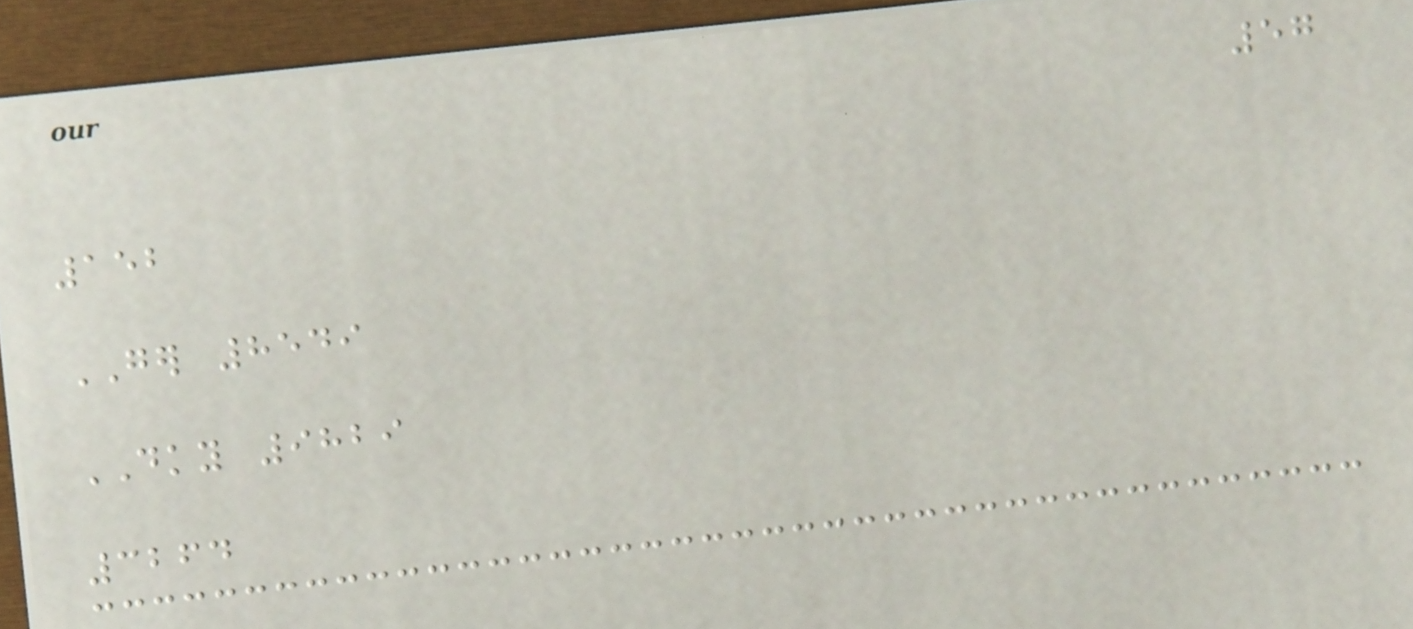57
152
GER 8549
DKY 9829
3264
